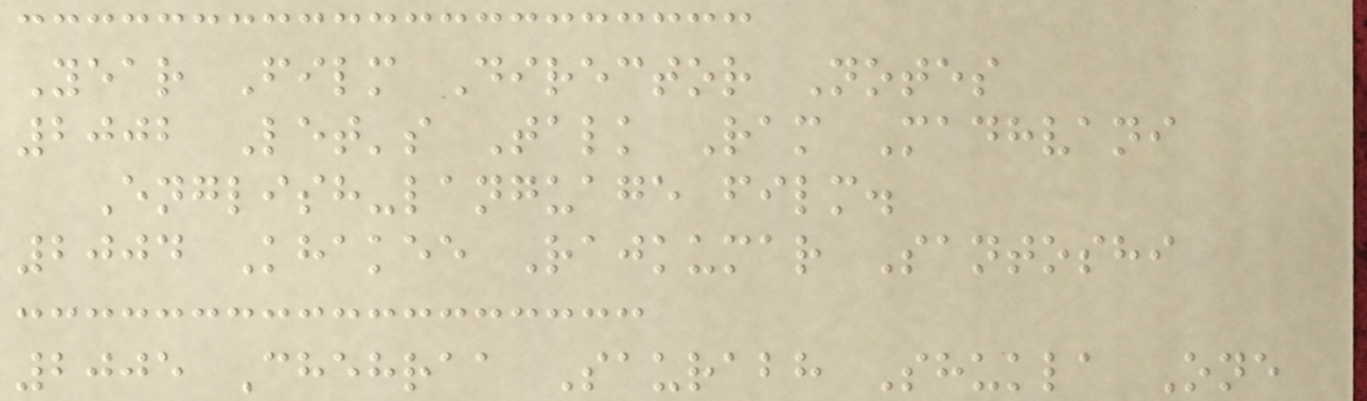Year Film Director Notes
2002 Let's Talk Ram Madhvani
English-language film.
2004 Khakee Rajkumar Santoshi
2005 Chehraa Saurabh Shukla One
